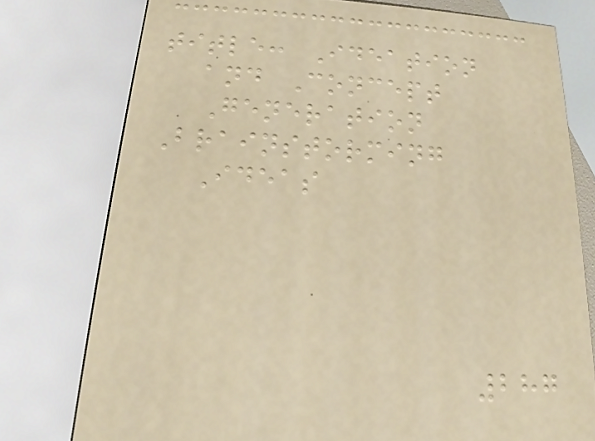title: Ideation
and Concept
Generation
Brainstorming
Ideas
287
